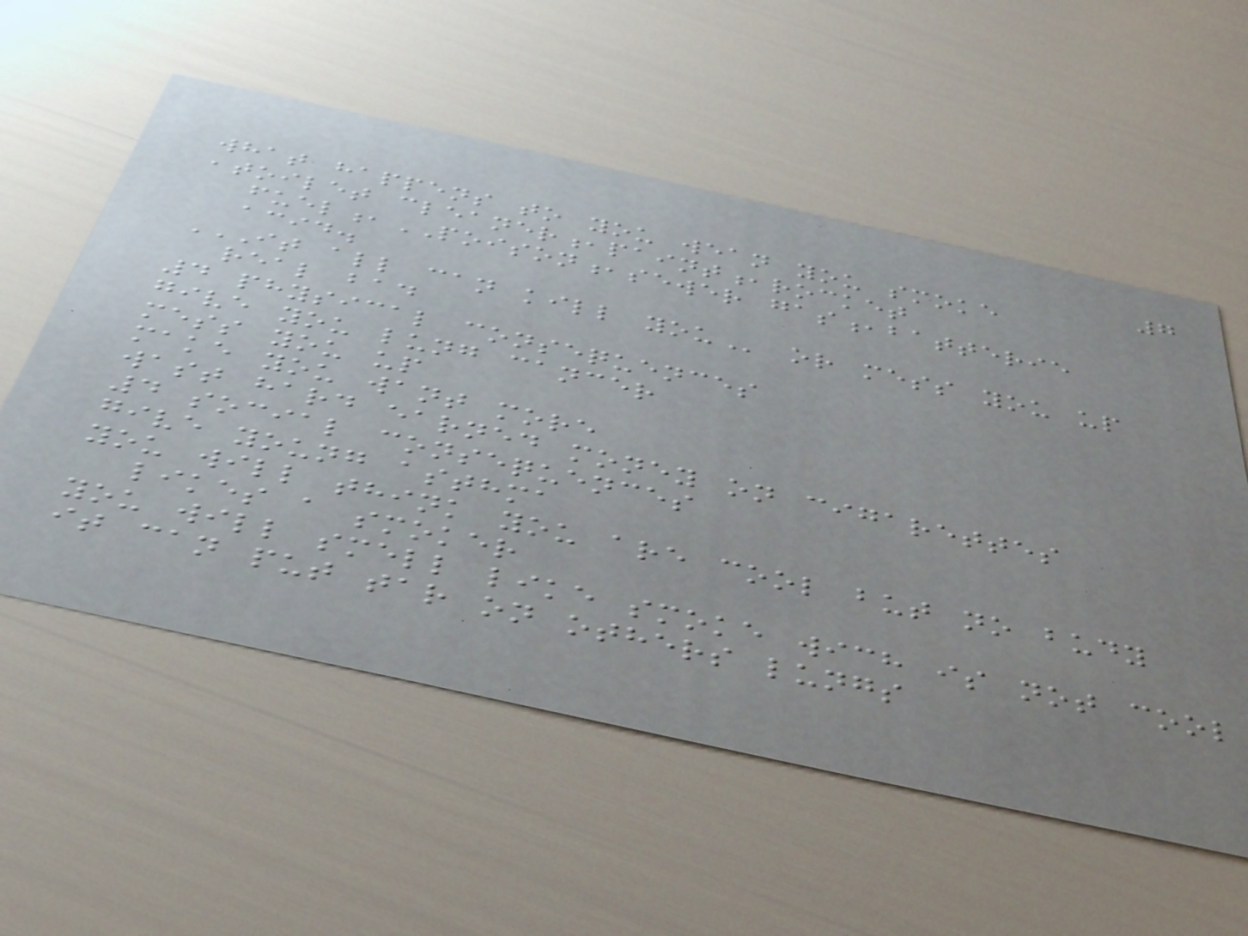7
what happens to you wean you smoke
,toilet cleaner,paint,rocket
fuel,POISON,sewer gas,batterie
acid.
IT ALL CAN KILL YOU or mess you up
real bad
4 physical consequences
give you lung cancer
mess you up
make you want more
wast hard earned money on cigarettes
4 social consequences
give young asthma
you will think you are cool but no budy
likes a smoker
you will smell like smoke wich is not cool
it can put tar on others lungs
